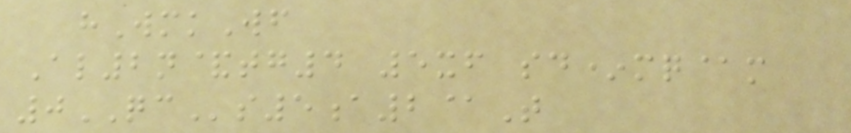hWmkWf
Al2n&tg4 5xf sd*mq@m
0QCs5a2@T
